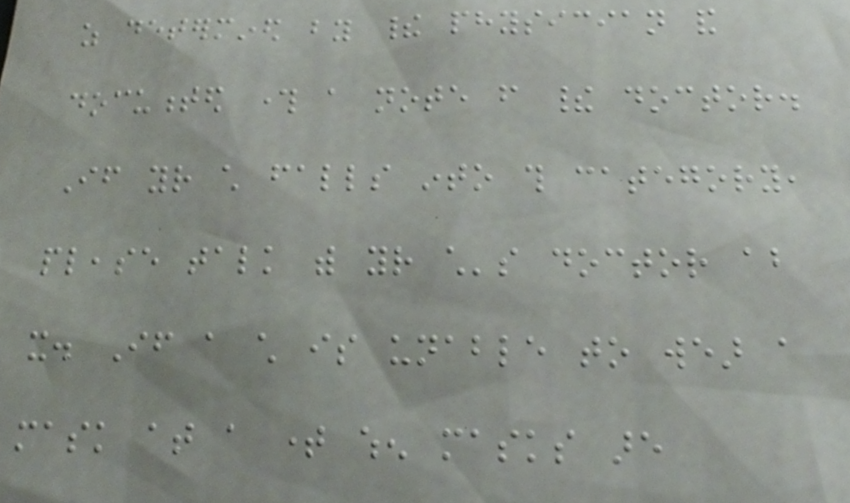as determined by their physician and
documented through a note from their doctor.
If your child falls into this category,
please talk with your child's doctor about
it. If a child is unable to wear a
mask at a time when masks are
